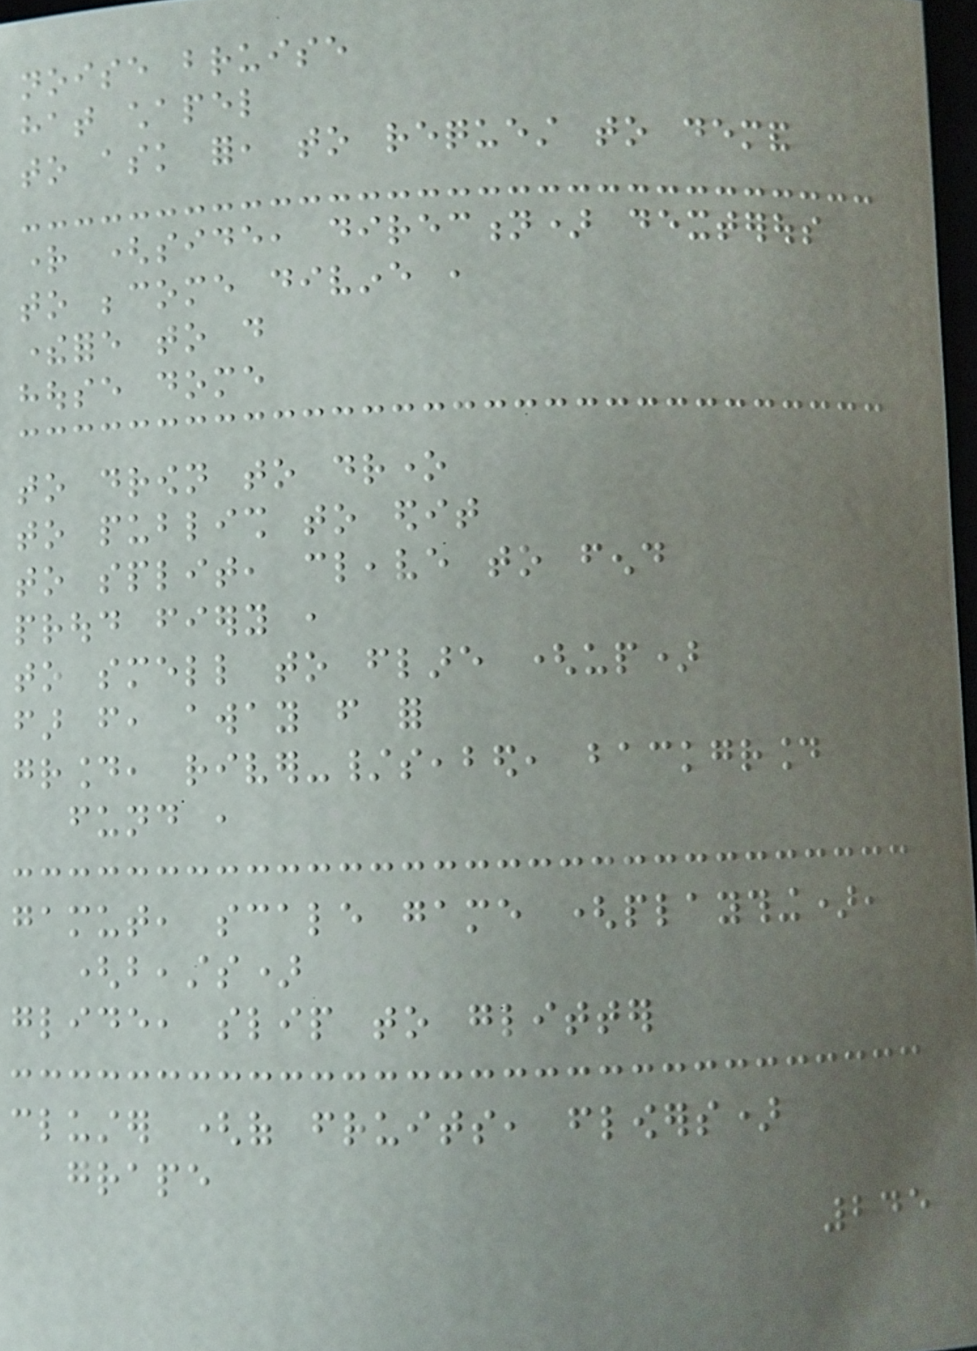noise bruise
hat chapel
to ask for, to request to demand
right (side, direction) dexterous
to become divine ,
therefore to do
house dome
to drown to drone
to publish to edit
to split, cleave to fend
proud fiery ,
to smell to flare (up)
far from, away from for
ground, river-/seabed, background
fund ,
gamut, scale game (plaything),
(beasts)
glide, slip to glitter
cluster (of fruits, flowers)
grape
245
